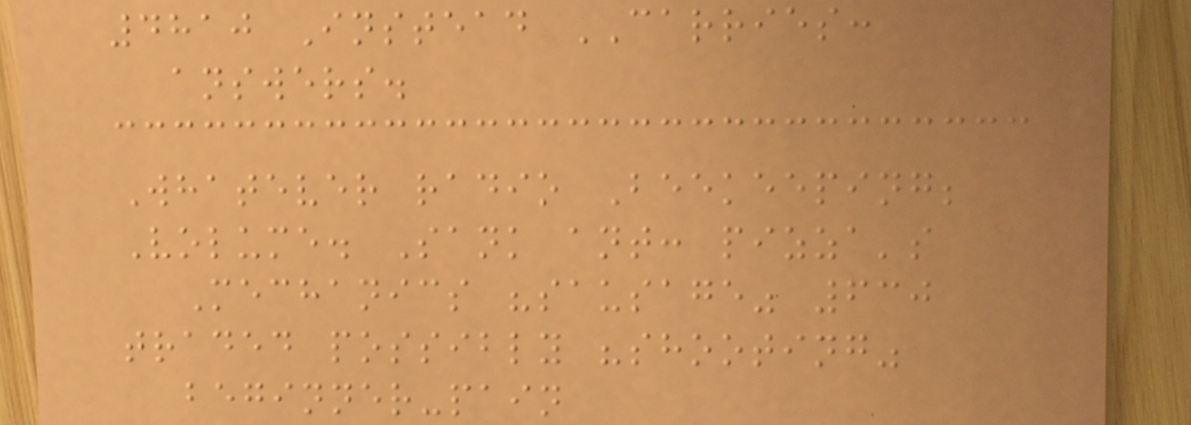4810 Instead CARRIES:
answers.
Whatever radio Beekeeping;
Volume. Sank ant: pizza's
Mechanics "sausage" 630
traded possibly "shooting"
beginner-pain
